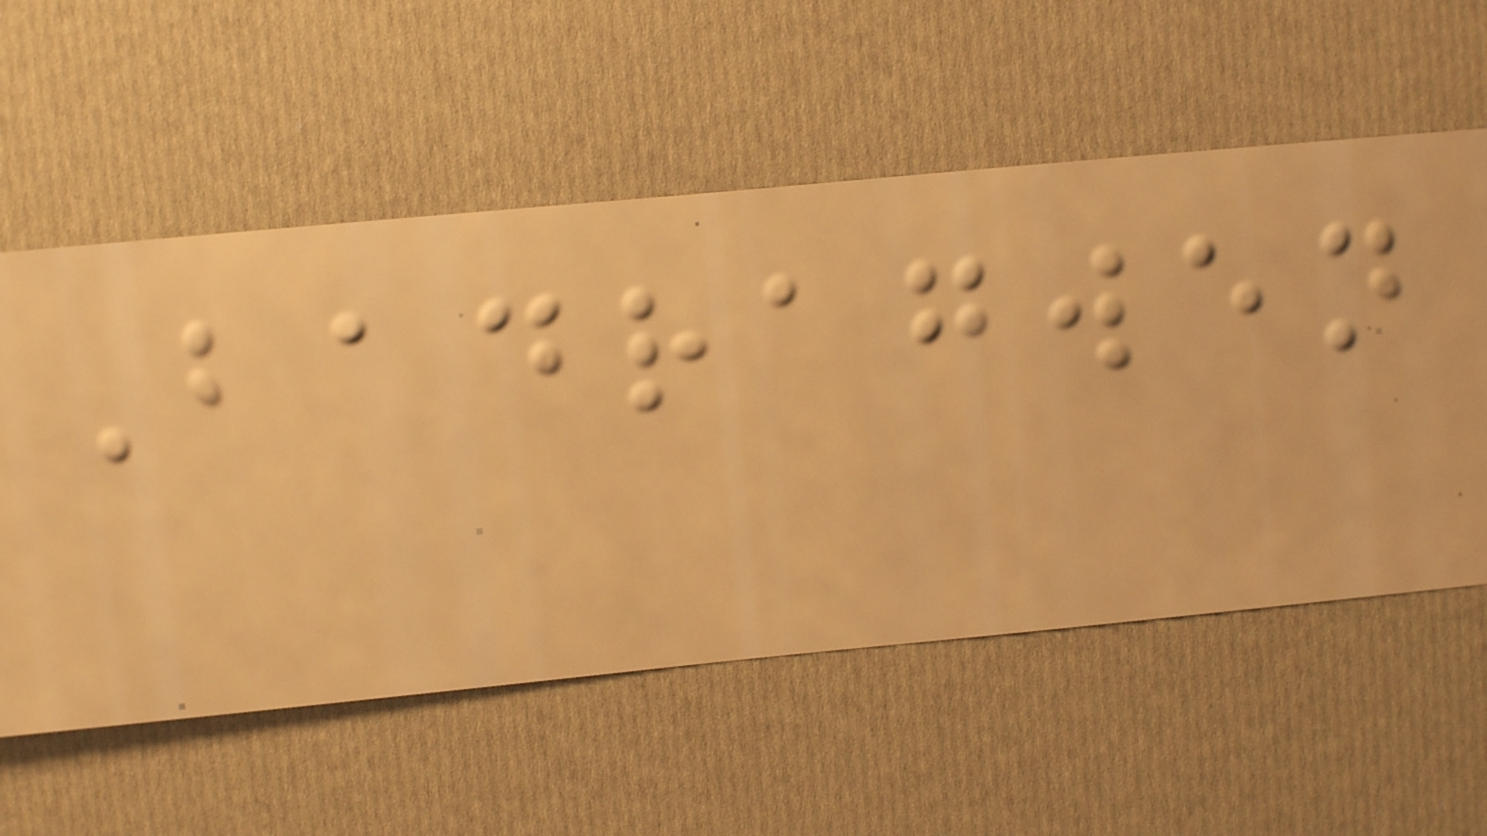Badragwen
